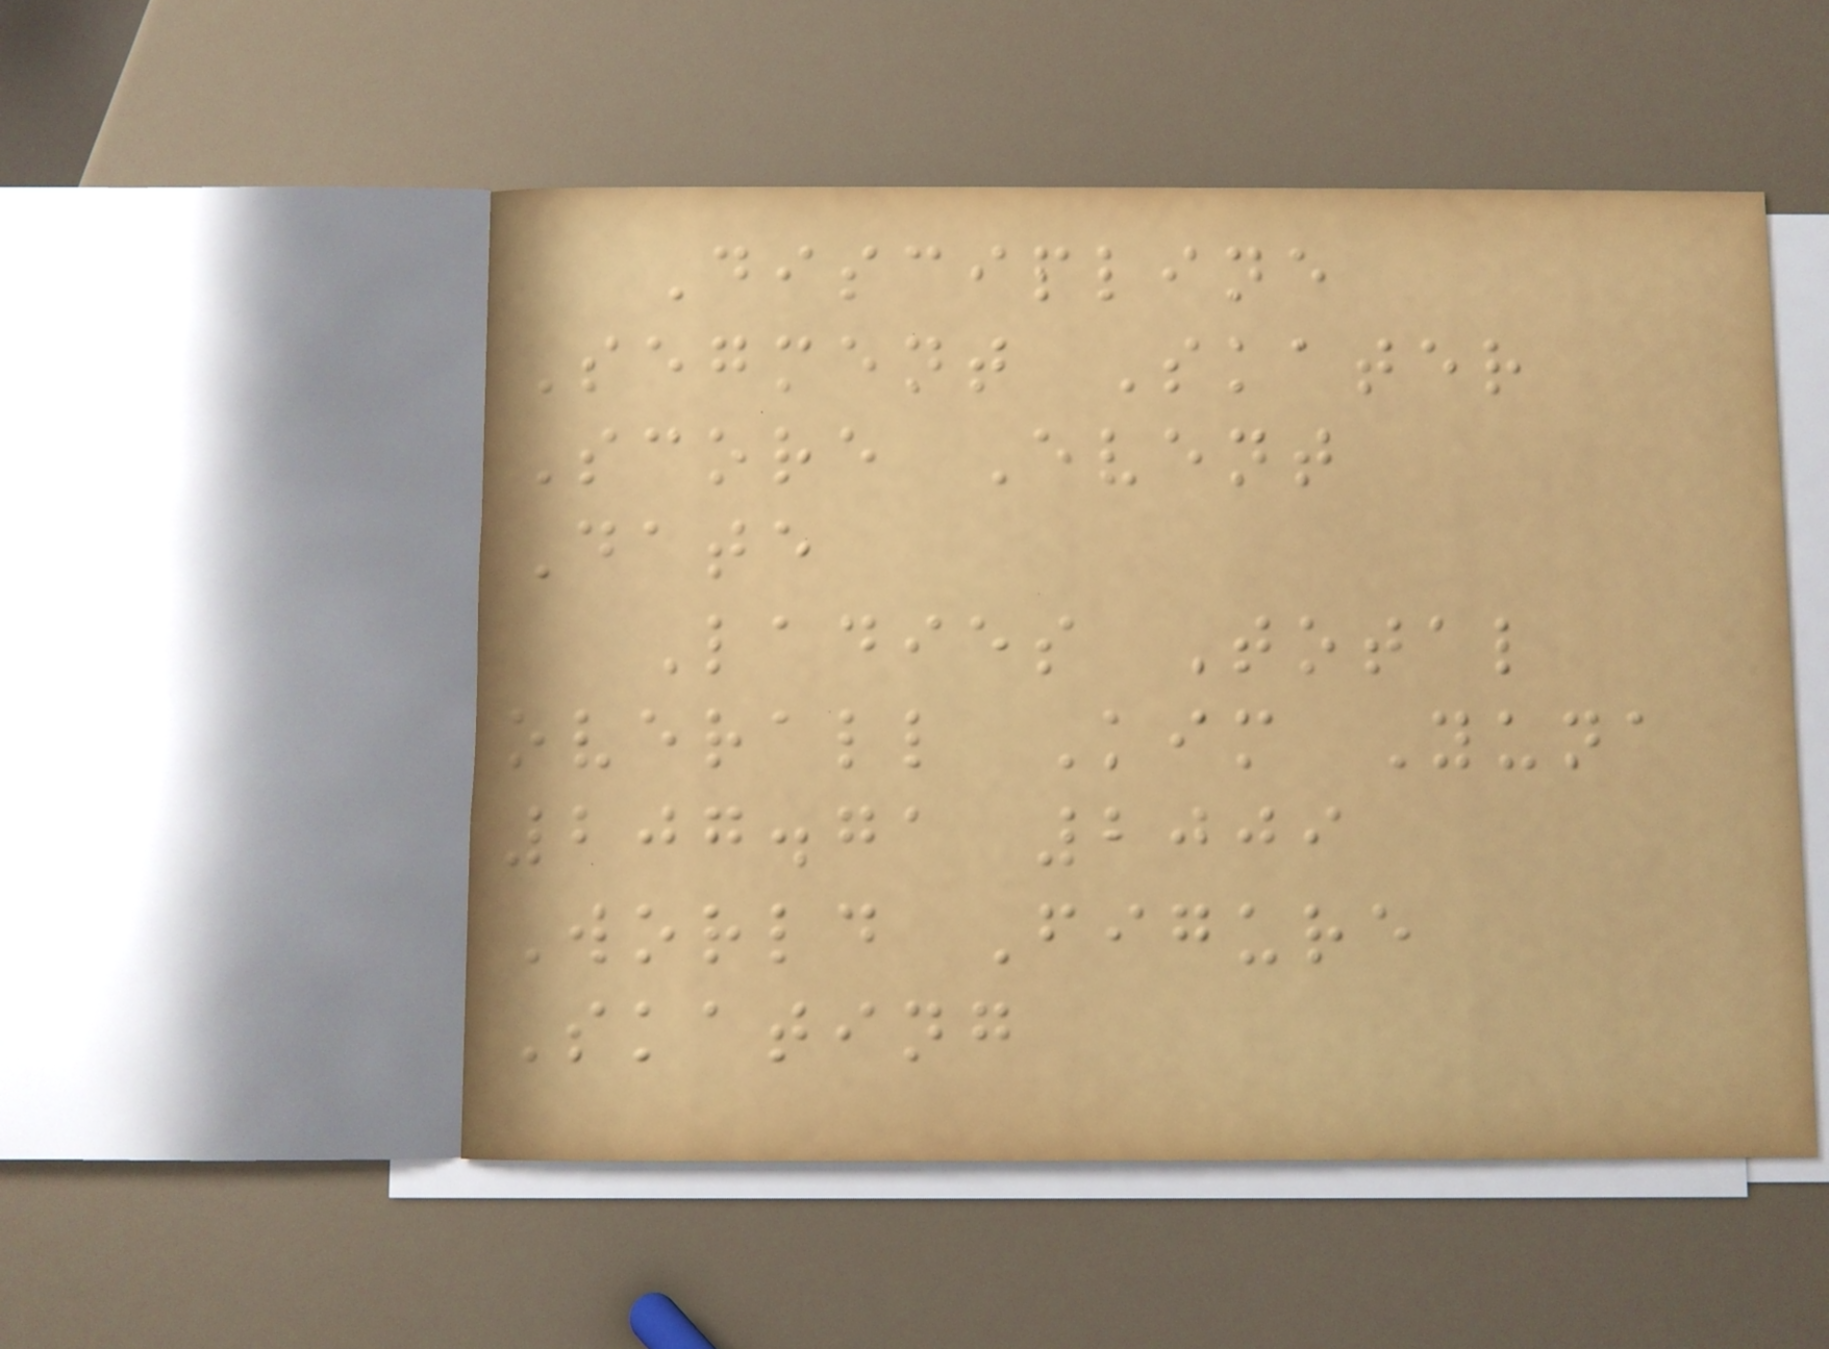Discipline
Segment Skater
Score Event
Date
Ladies Total
overall Kim Yuna
207.71 2009
World Figure
Skating
